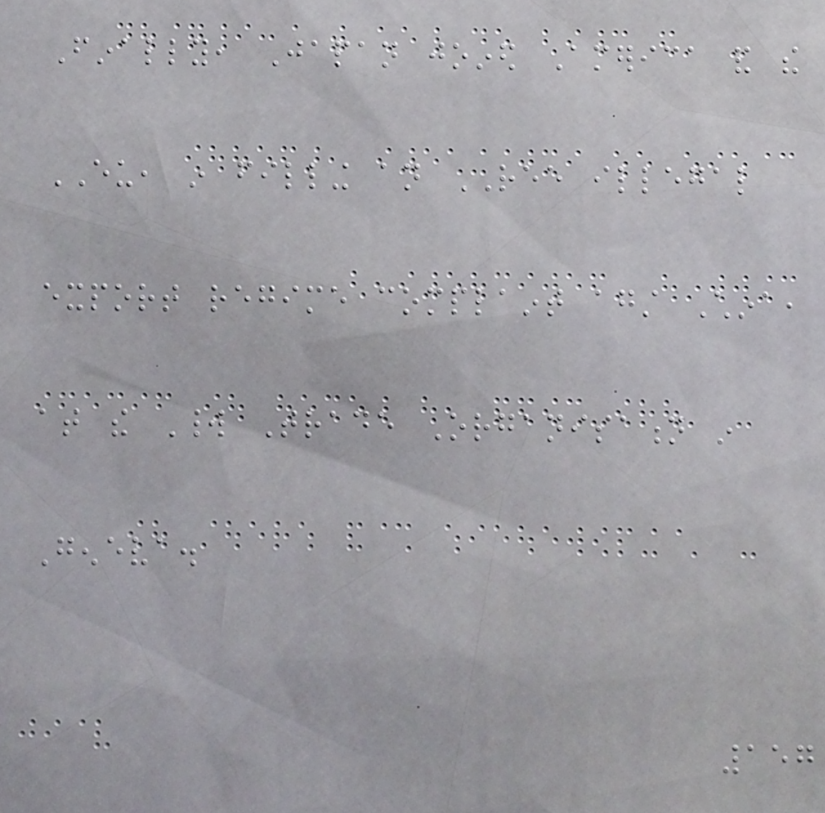Finally, Japan joined America and the
EU, in filling an REE illegal
export regime complaint against China,
at the World Trade Organisation in
Geneva.
157
